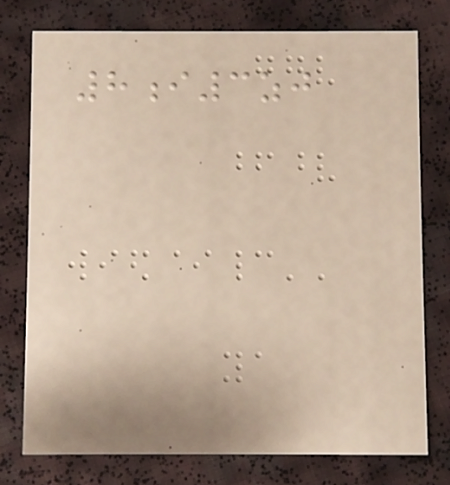8i3zj
